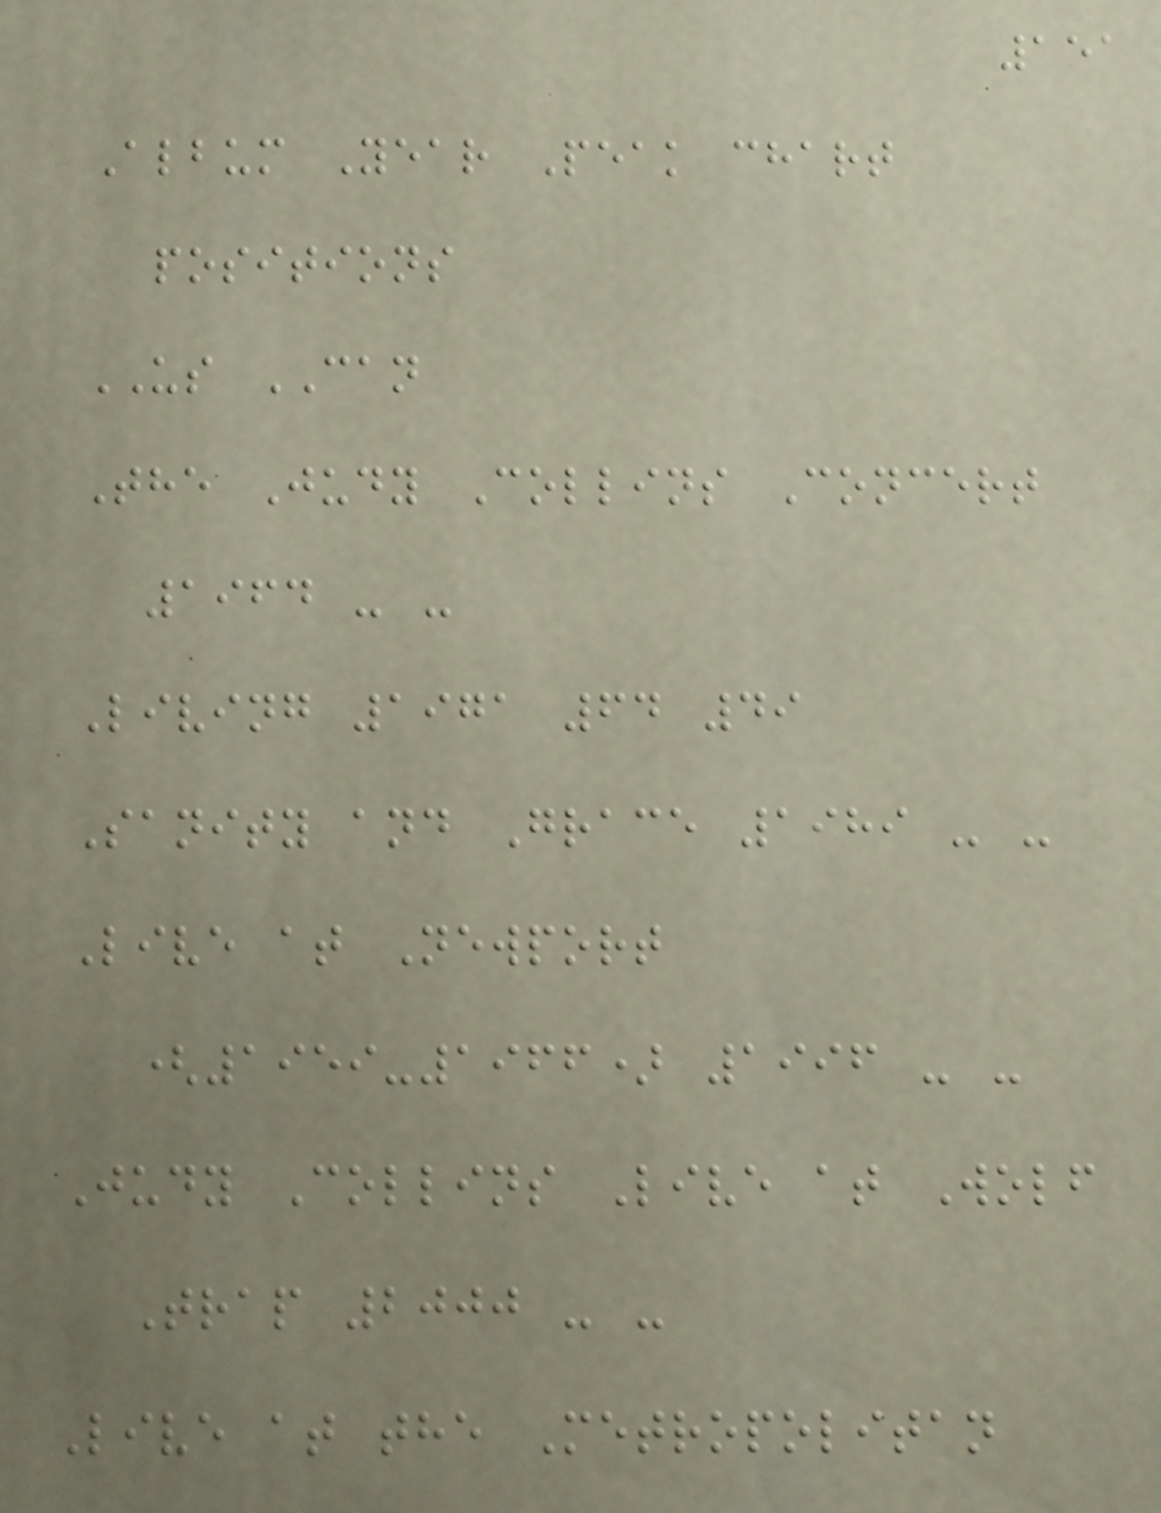151
Album Year Peak chart
positions
US CAN
The Judy Collins Concert
1964 - -
Living 1971 64 49
Sanity and Grace 1989 - -
Live at Newport
(1959-1966) 1996 - -
Judy Collins Live at Wolf
Trap 2000 - -
Live at the Metropolitan
